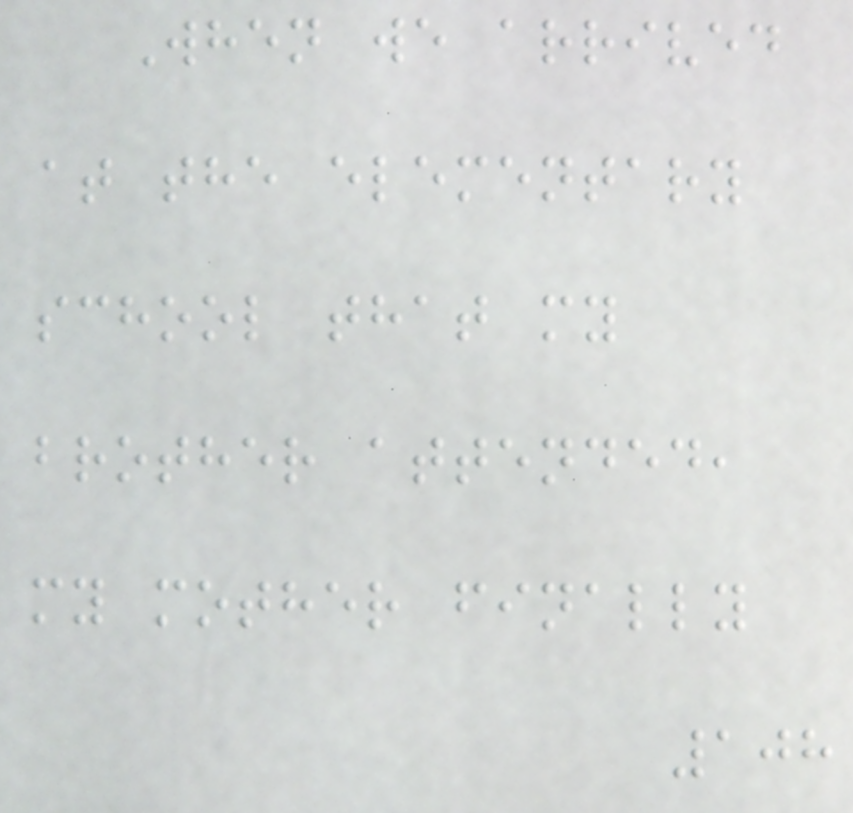When we arrived
at the elementary
school that my
brother attended,
my mother finally
108
